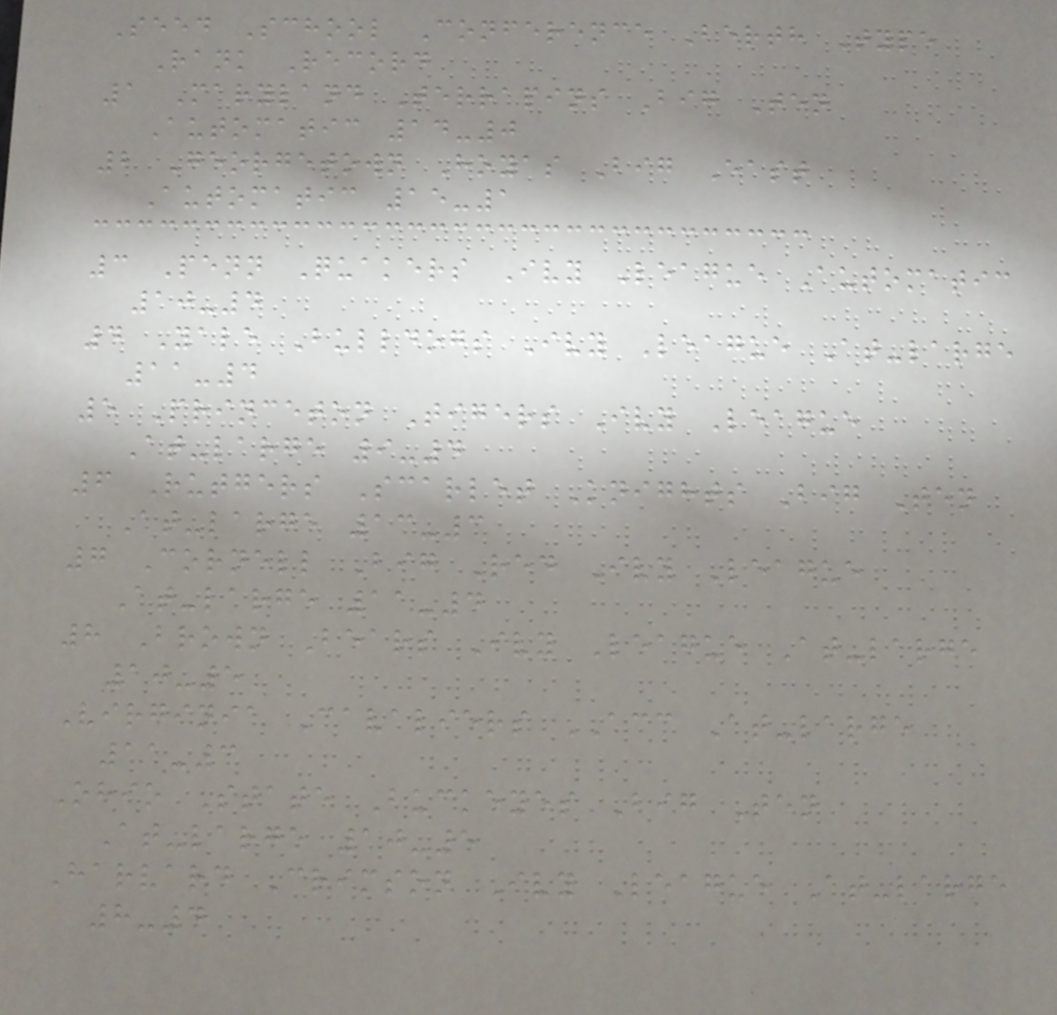Seed School Conference Berth Type
Rank Record
1 Maryland Terrapins Big Ten
Automatic 14-0
2 Georgetown Hoyas Big East
Automatic 15-1
3 Penn Quakers Ivy League Automatic
10-4
4 Yale Bulldogs Ivy League At-large
11-4
5 Princeton Tigers Ivy League
At-large 9-4
6 Rutgers Scarlet Knights Big Ten
At-large 13-3
7 Cornell Big Red Ivy League
At-large 11-4
8 Brown Bears Ivy League At-large
10-5
Virginia Cavaliers ACC At-large
11-3
Ohio State Buckeyes Big Ten
At-large 10-5
Harvard Crimson Ivy League At-large
8-4
